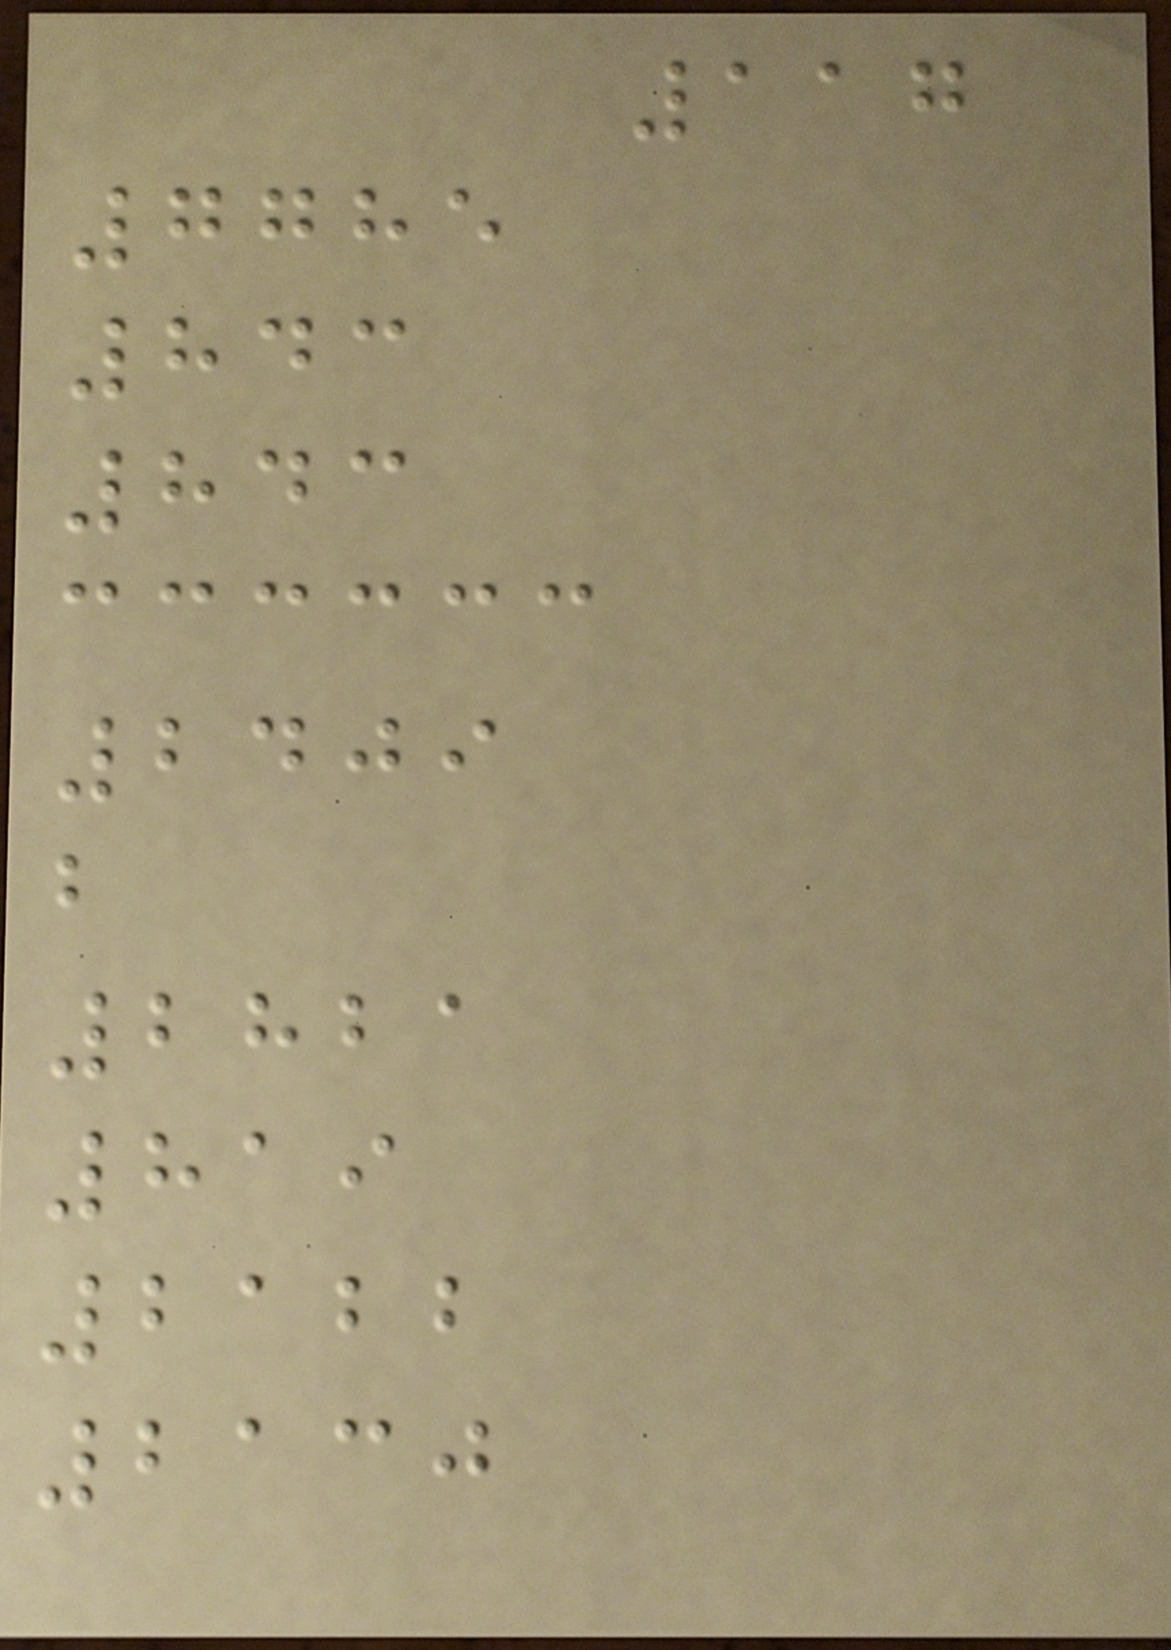117
7785
843
843
2409
b
2821
819
2122
2130
